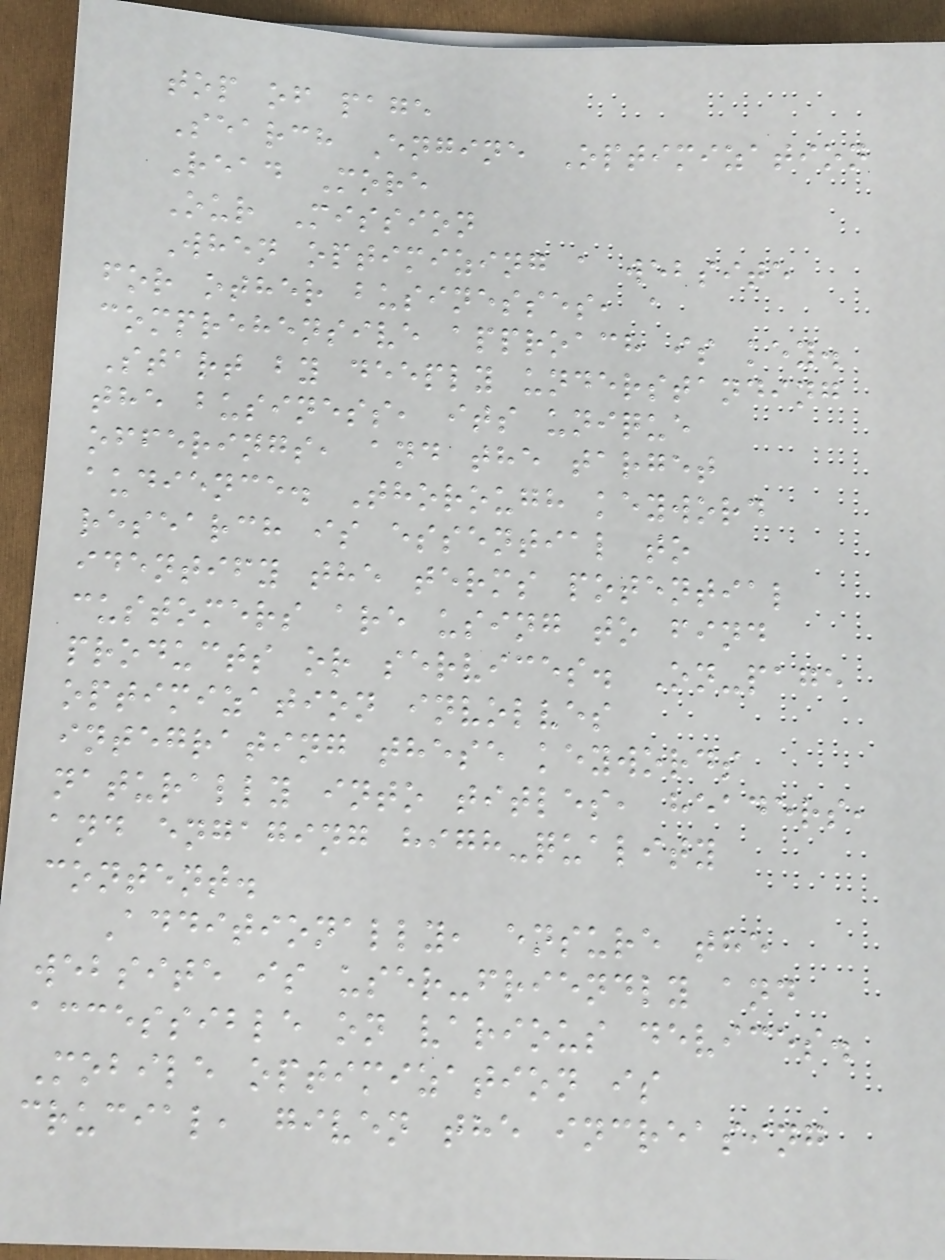top of page
Search Engine Optimization
Read More
Our Mission
When optimizing a website
for other businesses, a
comprehensive approach is key.
Start by deeply understanding
the business, its unique
offerings, and the target
audience. Thorough keyword
research is essential to
identify the terms potential
customers are using to find
products or services. On-page
optimization involves
integrating these keywords
naturally into titles, headers,
and engaging high-quality
content.
Additionally, ensure the
website is user-friendly and
accessible on various devices.
Mobile optimization is
crucial, given the increasing
